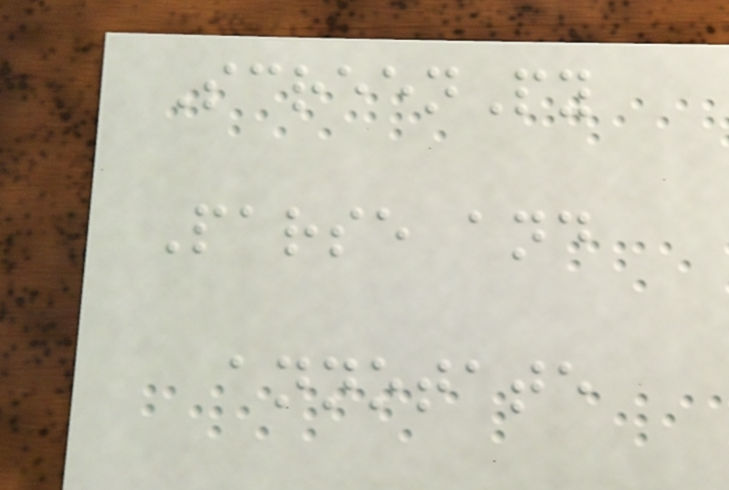ScreenPy
Parse and
annotate
